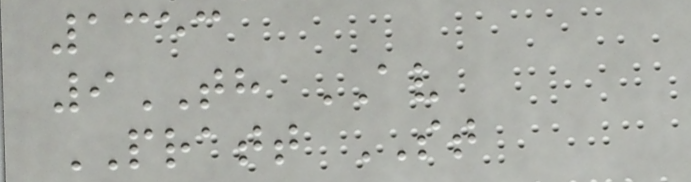1353
9TH AV
PRATT ST
